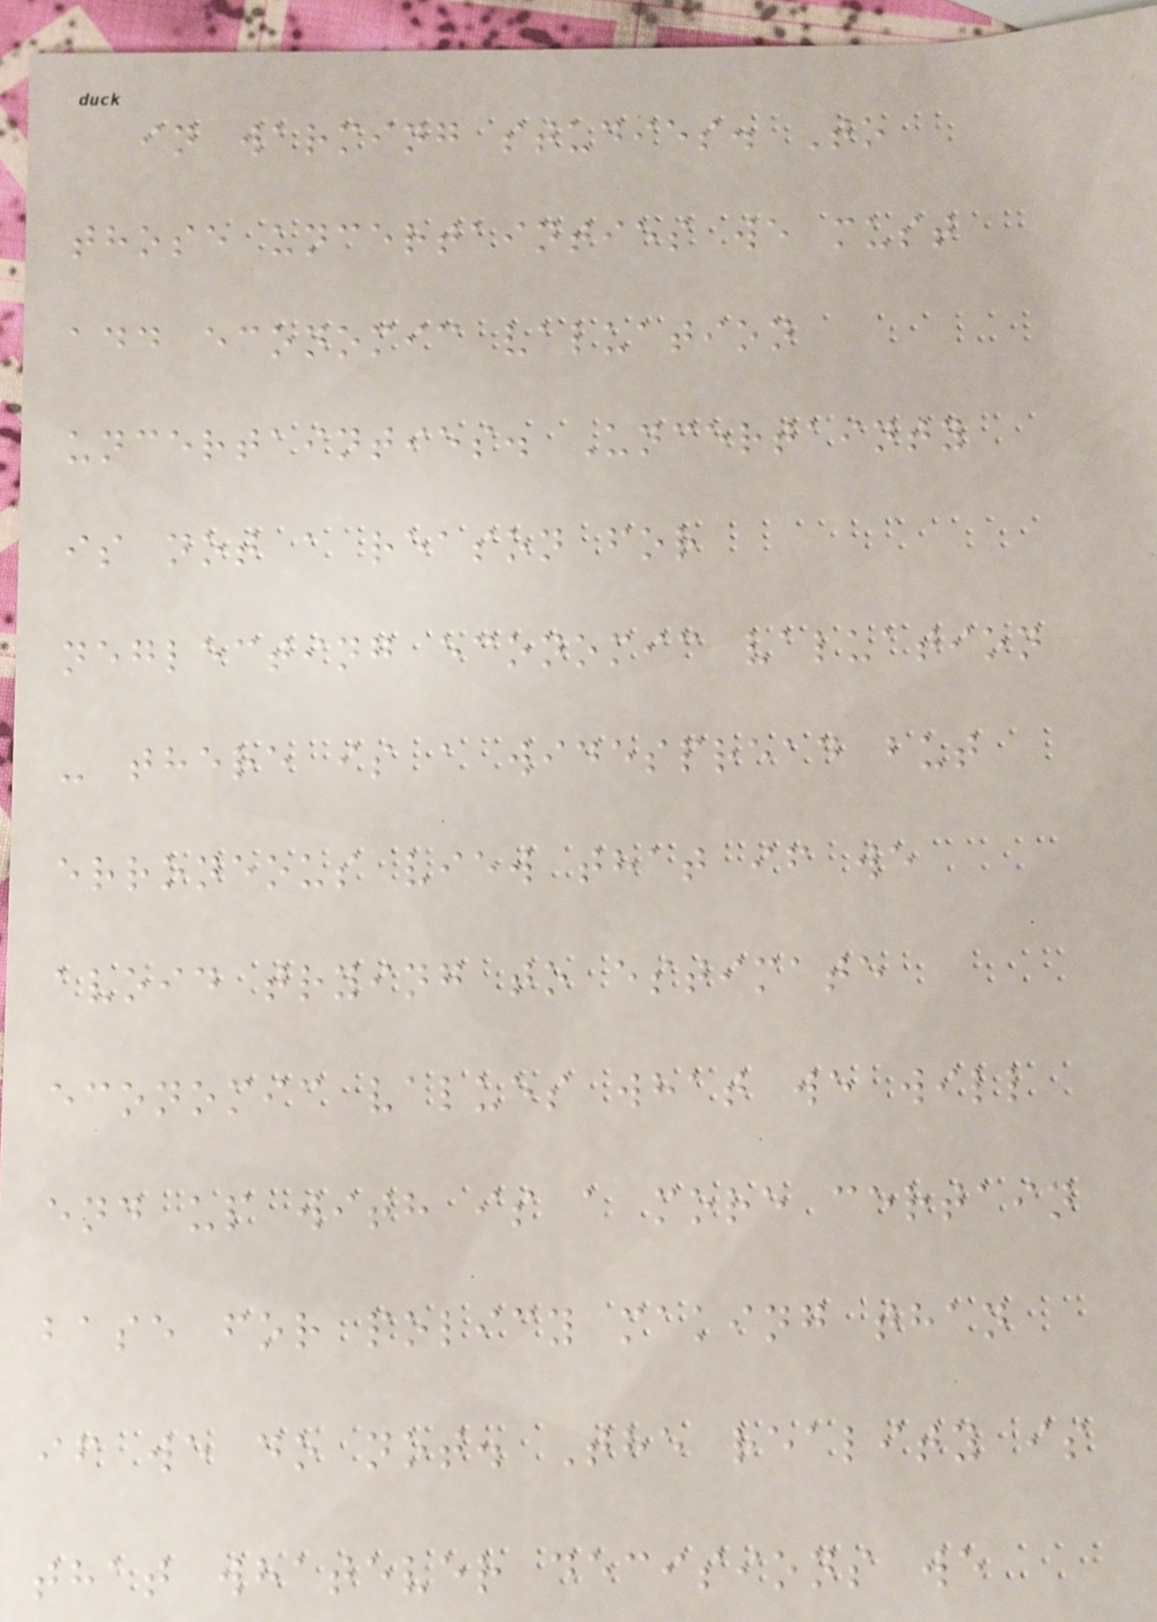in warming studies. To
those uncertainties we must
add economic valuation
uncertainties. Uncertainty
is not a reason for
neglecting economic valuation
- there is a widespread but
erroneous view that if we
avoid trying to estimate
economic values what we will
end up with is a more certain
base for policy making than
if we do not. The reality is
that whatever decisions we
